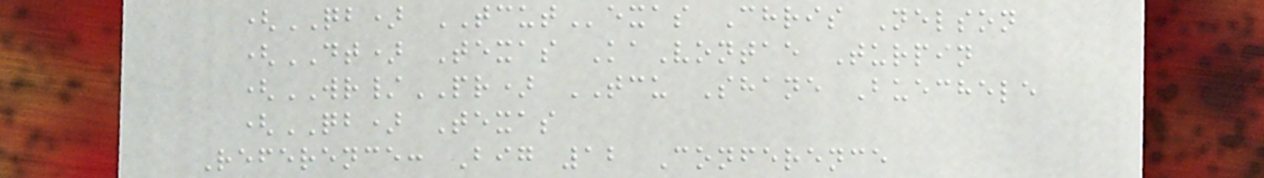(QB) TCUTexas Chris Nelson
(DT) Texas KaVontae Turpin
(WR/PR) TCU Shane Buechele
(QB) Texas
Reference: Big 12 Conference
